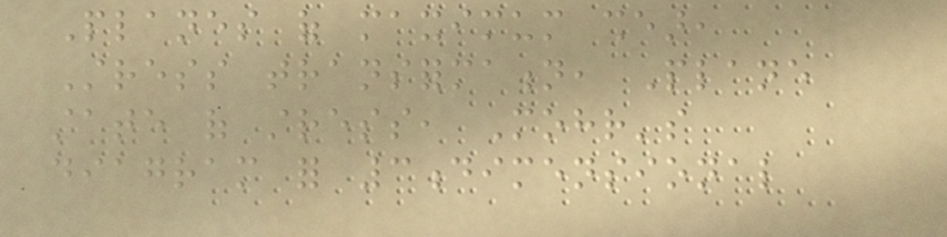Planes of maximum shear,
Stress transformation, Plane
state of stress, Mohr's
diagram for 3dimensional
